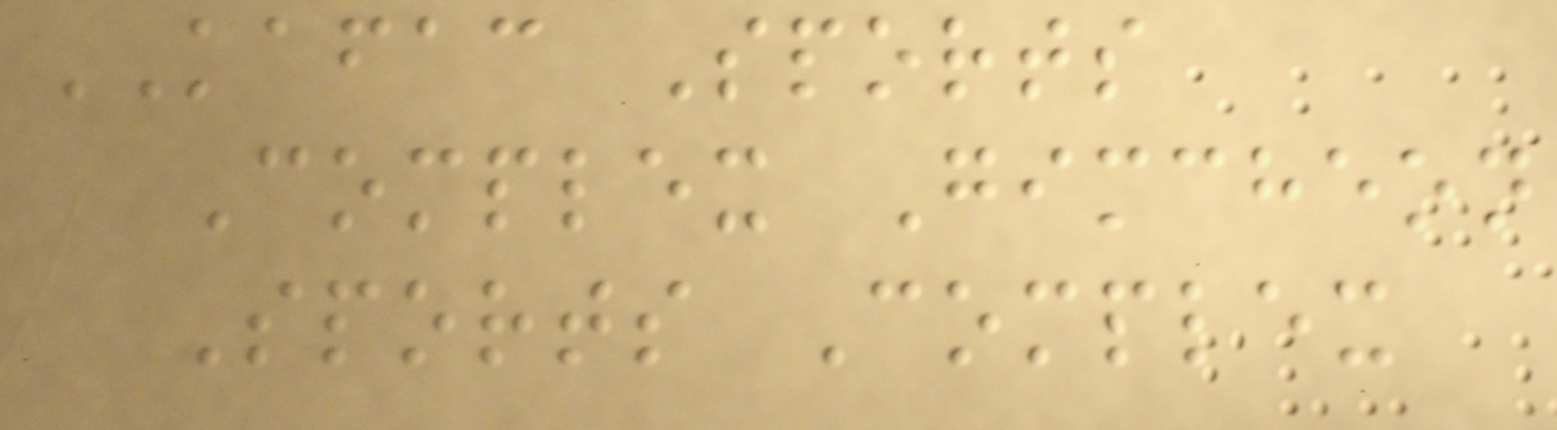KAFAC Sports
Complex Gimcheon
Sports Complex
